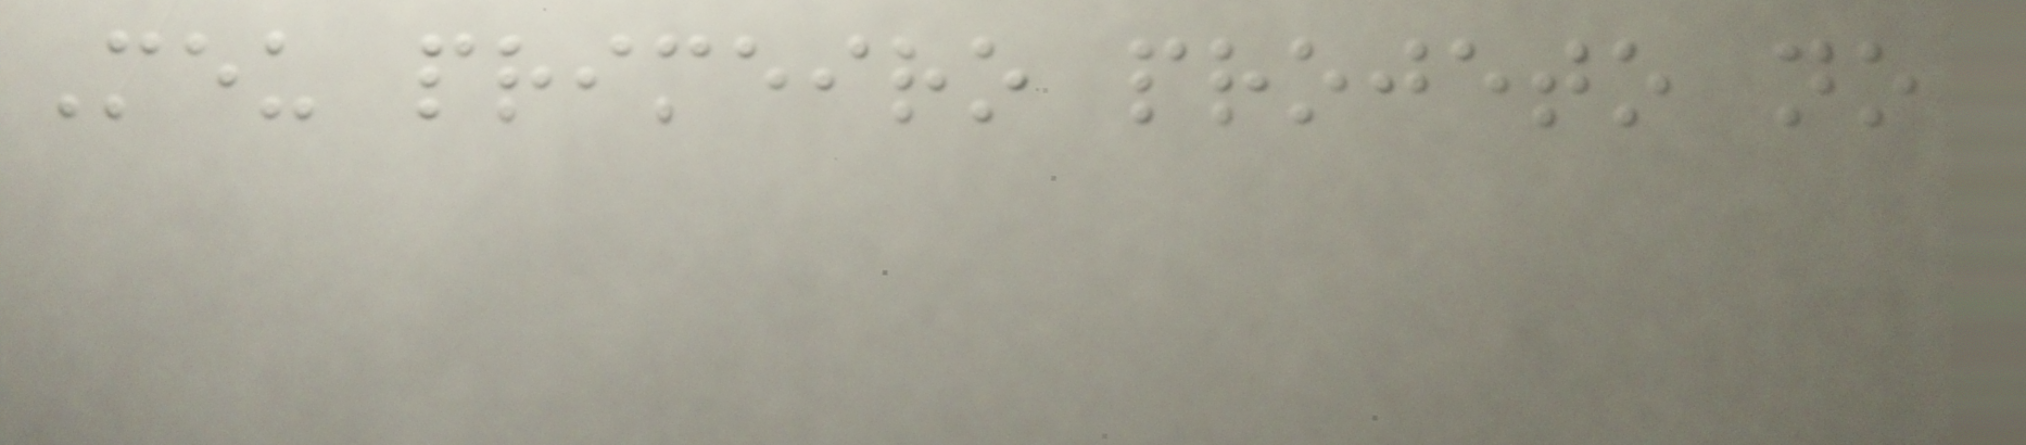Meu primeiro projeto no
